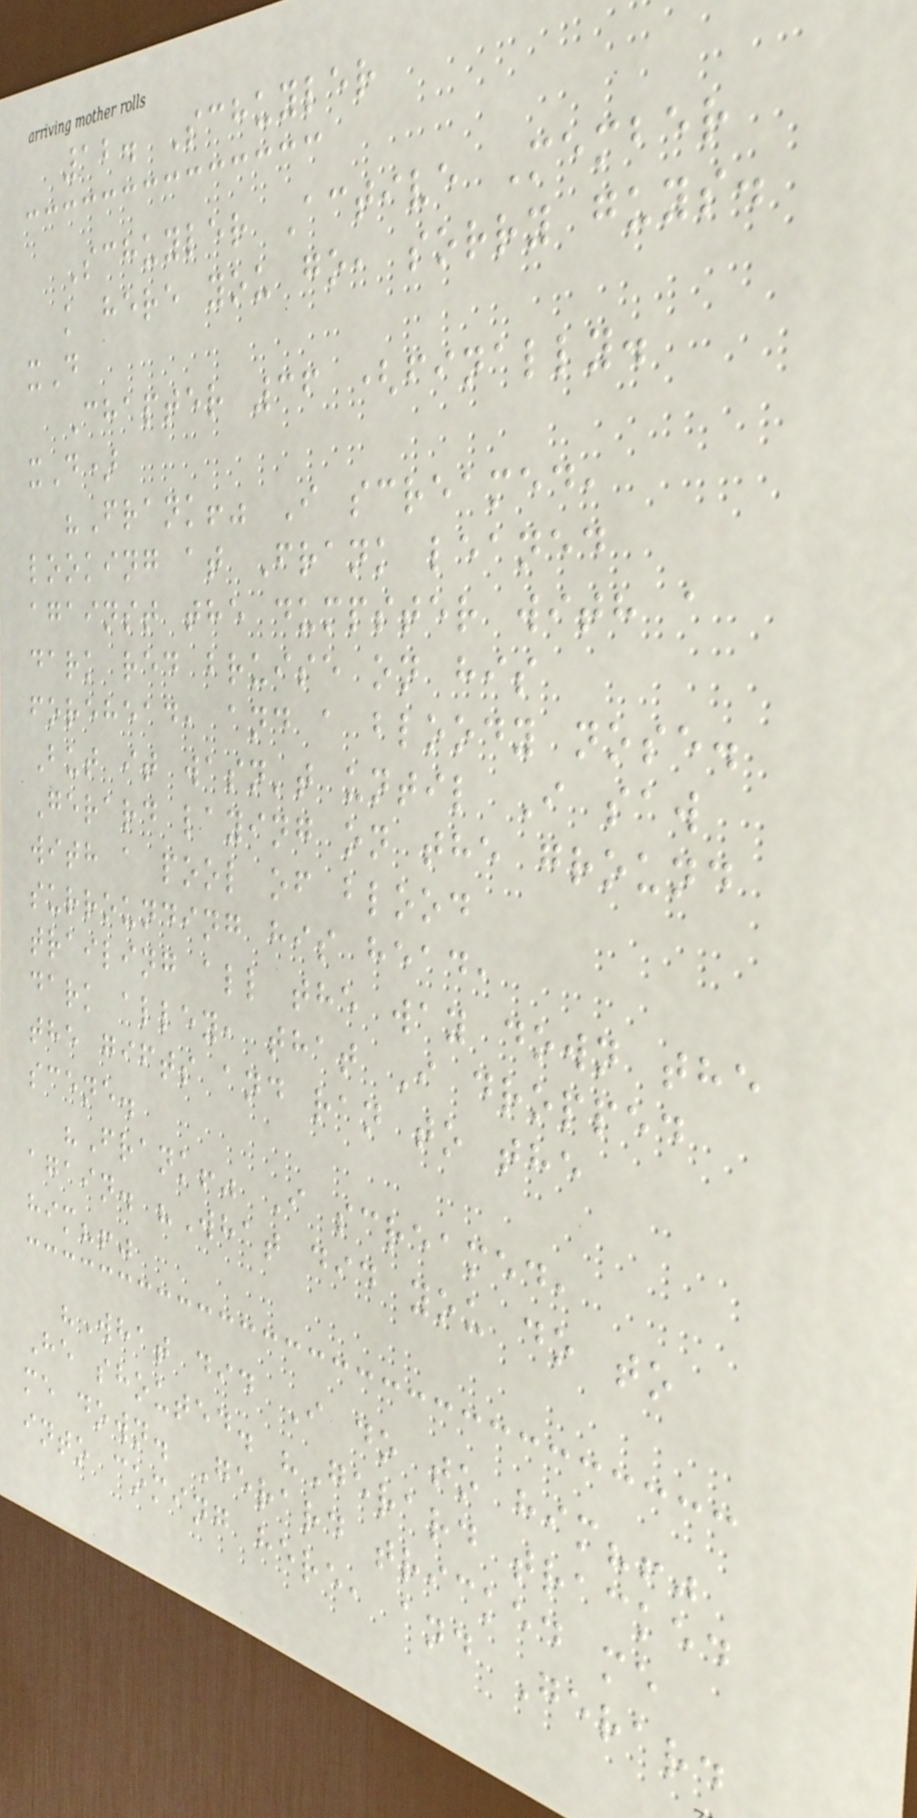12. Schuyler
Schuyler Active Member
k here you go, sorry guys.
xD
Chapter 36 (finally.
xD)
"Frank!" I screamed,
looking at Frank leaned
against the dumpster with a
dark red bruise on his
forehead, and a bloody nose.
But it wasn't until I saw
Gerard laying on the ground
with a pool of blood
surrounding his head,
trailing all the way down the
dark alley, that I dropped
the gifts and ran to the
scene.
"Frank!" I screamed,
again. "What did you do to
him?!"
"What did I do to him?!"
He shouted. "Gerard tracked
me down. Gerard tricked me
into coming here, and Gerard
